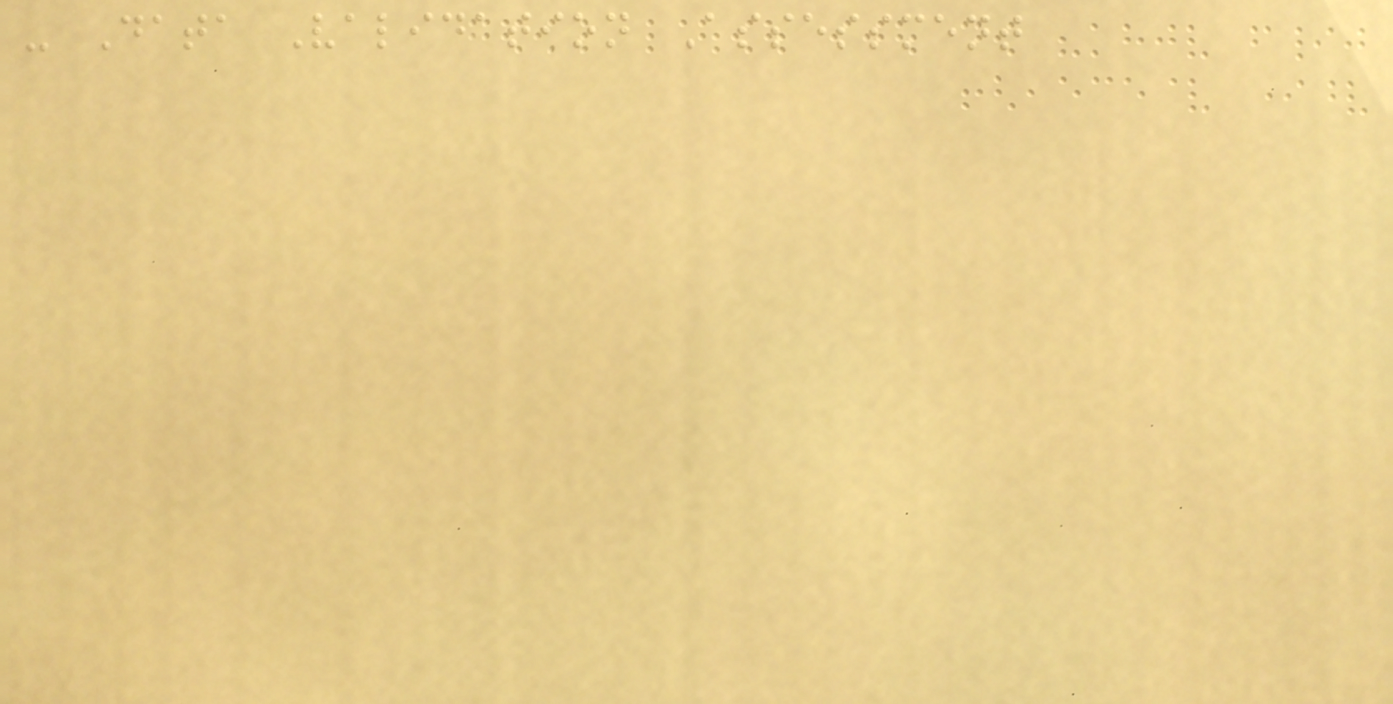- Data Validation Assessment
